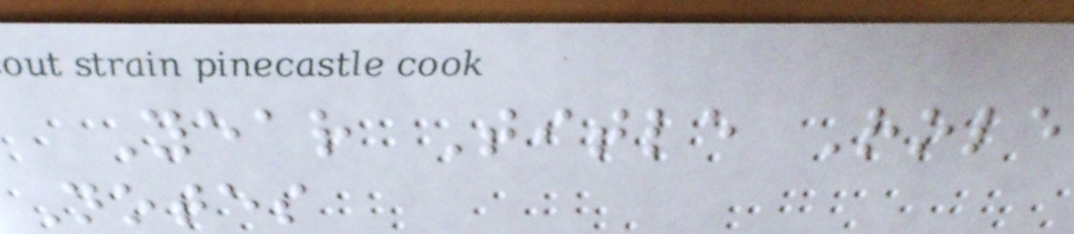Year Title Role
Notes
